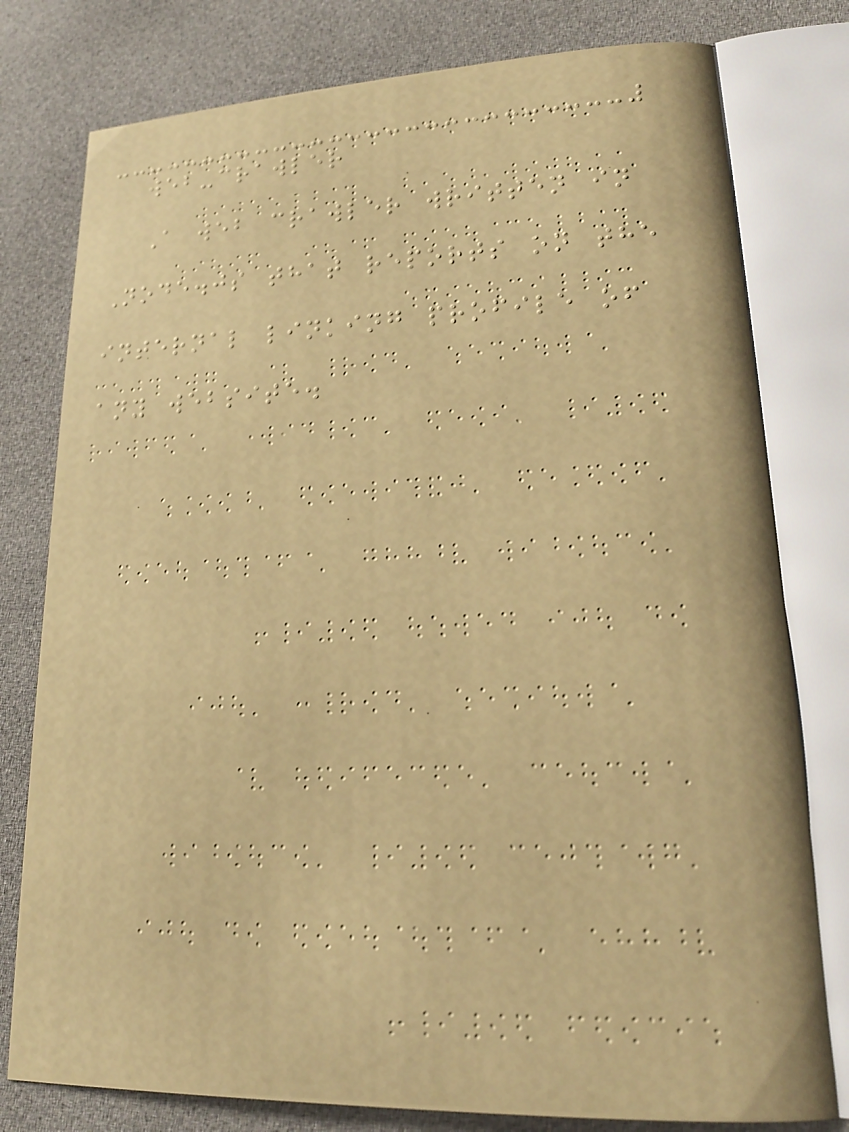web-crawler
A web crawler written in
Node.js that reports on the
internal linking profile of
any website.
